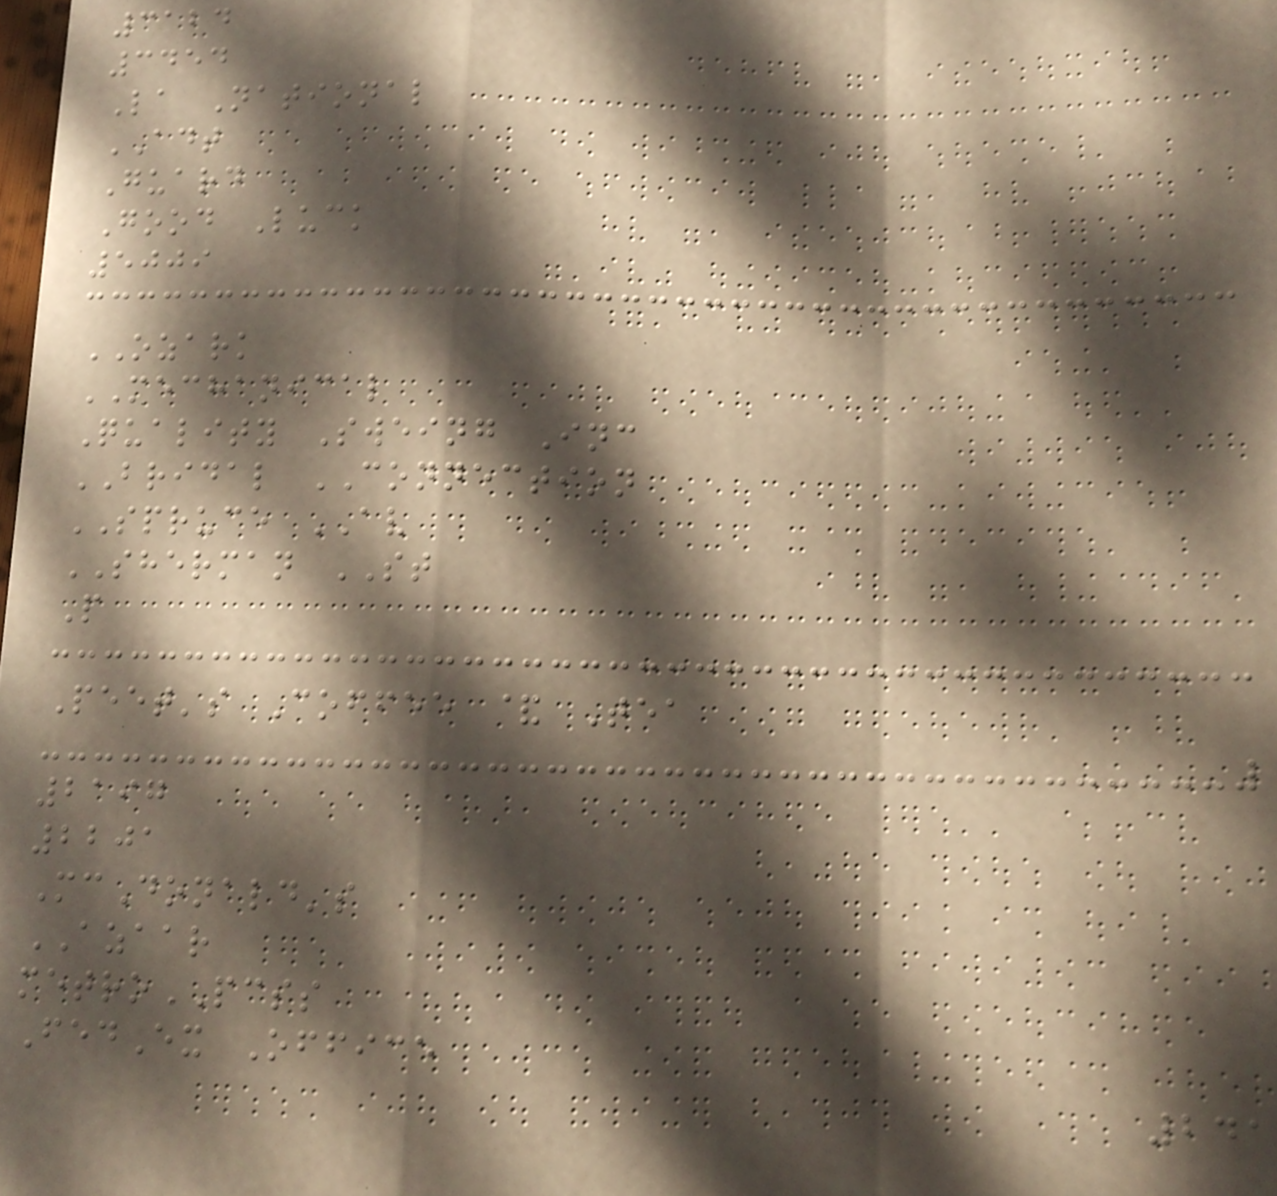3124
3454
La National
ADT
Guard
Good Luck
5009
OZARK
MECHANICAL
Quality Sweing Inc
BRIDAL CONNECTION
SPRUCE AV
SHERMAN ST
P
Peet's Coffee & Tea
2197
2201
McDonald's
AZAAR
metroPCSS
FedEx Office
241
